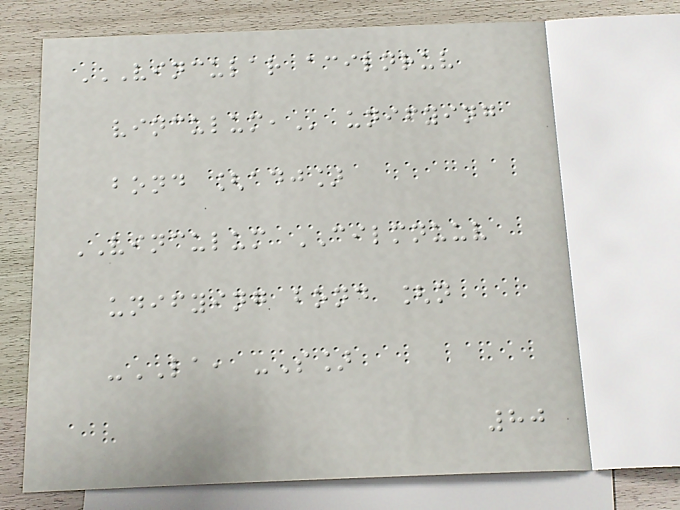VINCULAR ACILNRUV
VINCULUM, unifying
bond [adj]
VINCULUM CILMNUUV
unifying bond [n
-LA, -S]
80
